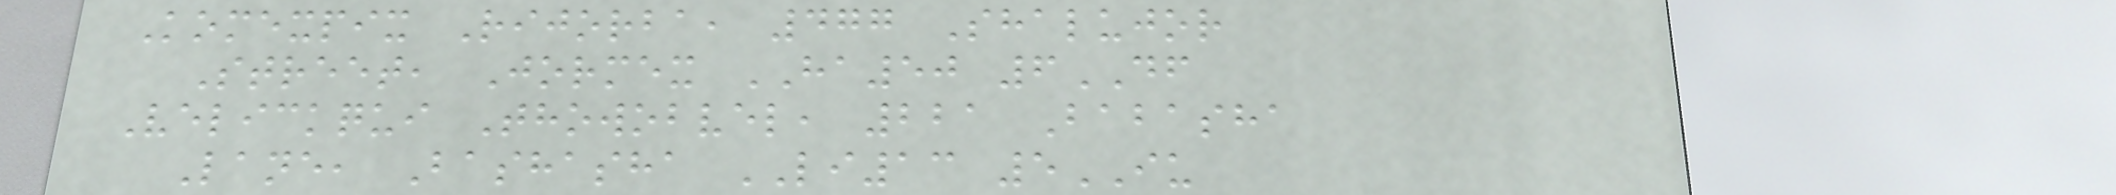Komexpix Rijorba, 477 Shalujor
Street, Jormex HA50 6DF
Velickqui Thowobvel, 221 Babasha
Lane, Bashasha LI13 5IU
